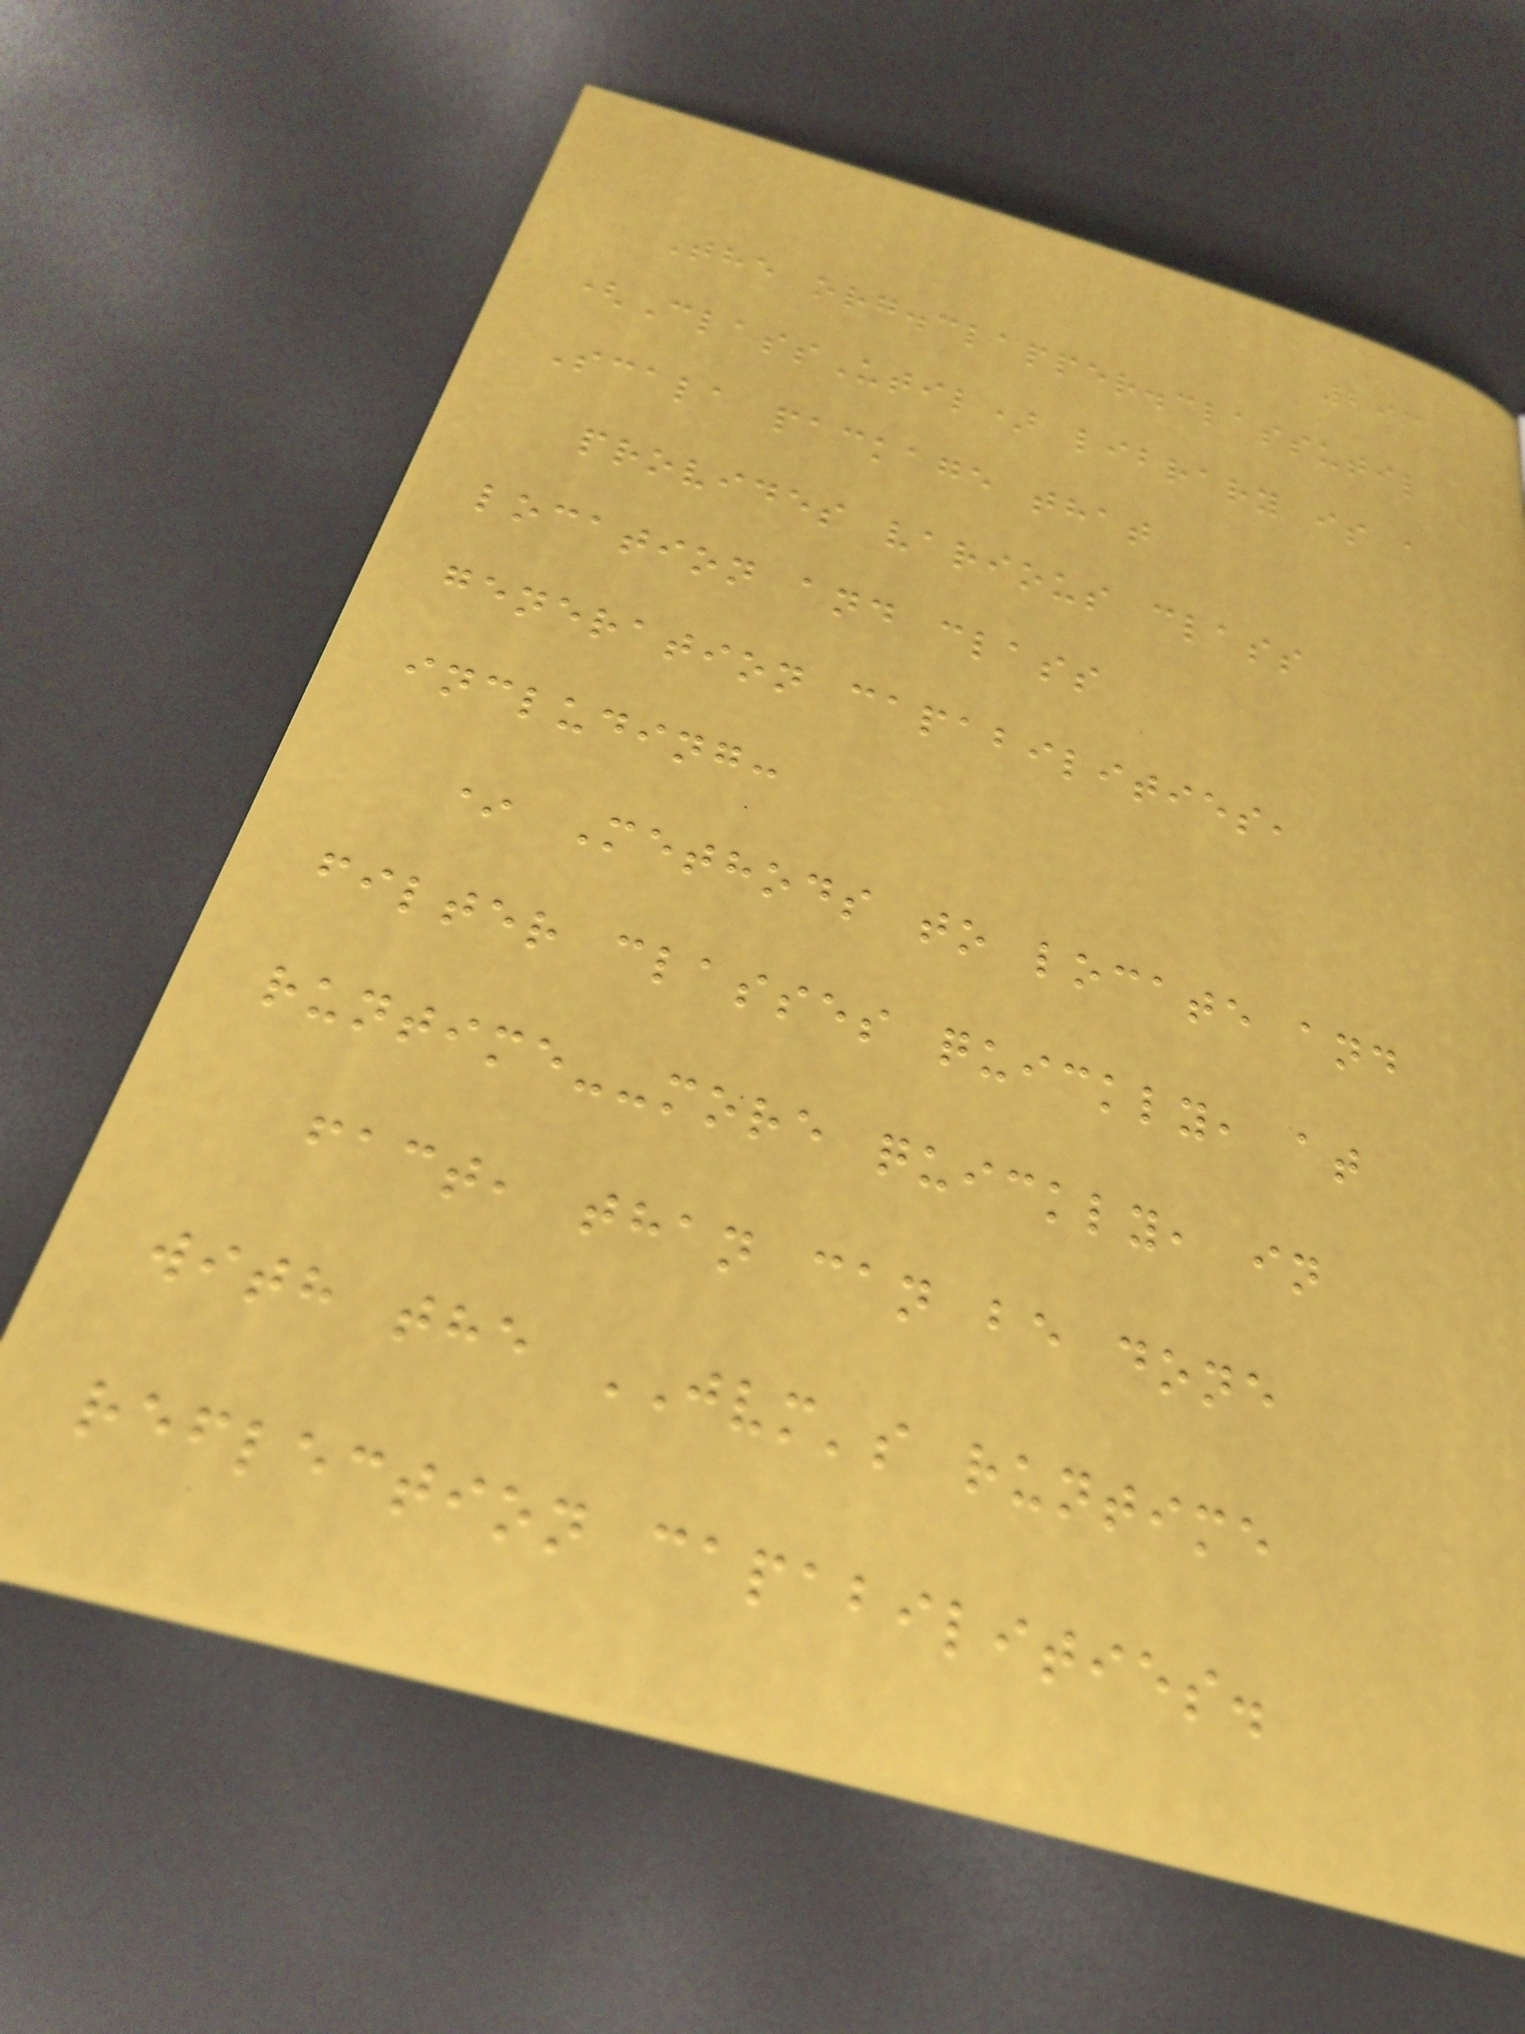293
The org.clapper.classutil
(ClassUtil) library is a
Scala package that
provides various class
location and class
generation capabilities,
including:
* Methods to locate and
filter classes quickly, at
runtime--more quickly, in
fact, than can be done
with the JVM's runtime
reflection capabilities.
